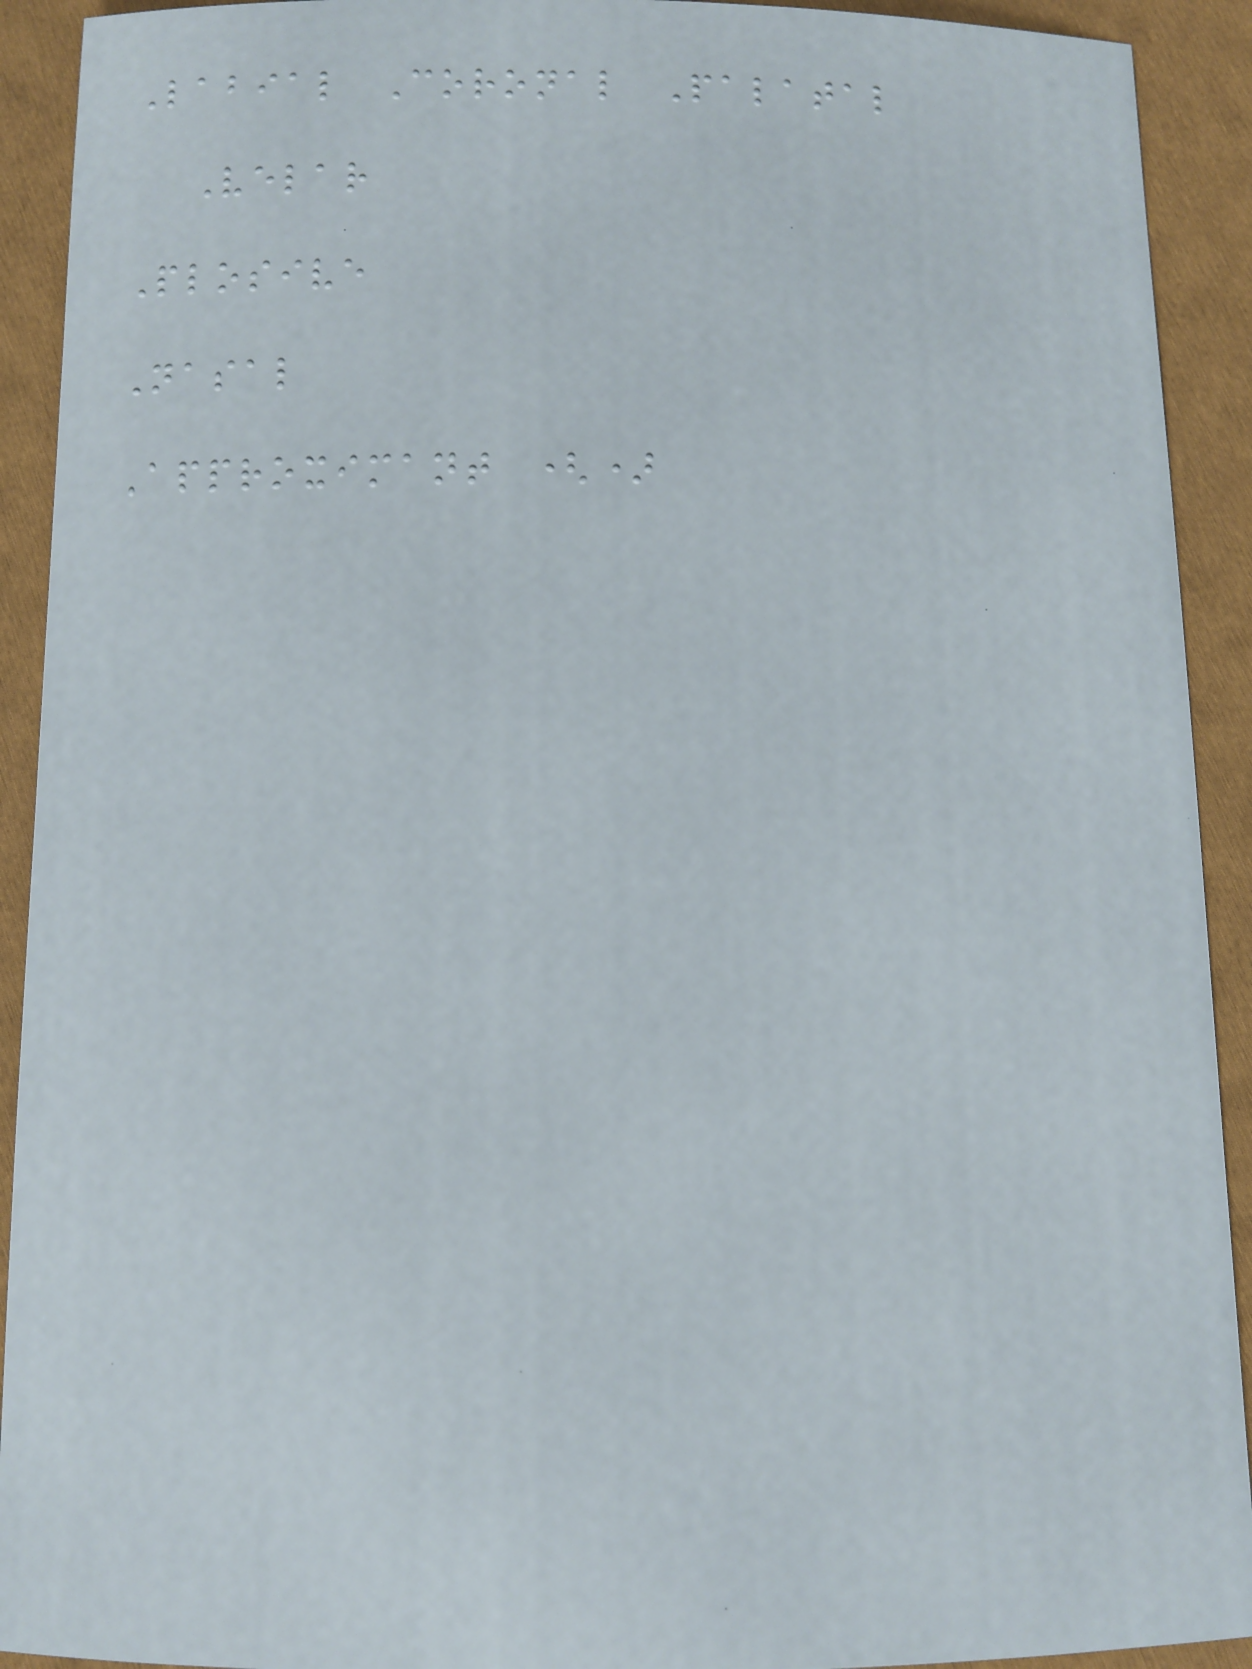Labial Coronal Palatal
Velar
Plosive
Nasal
Approximant ()
